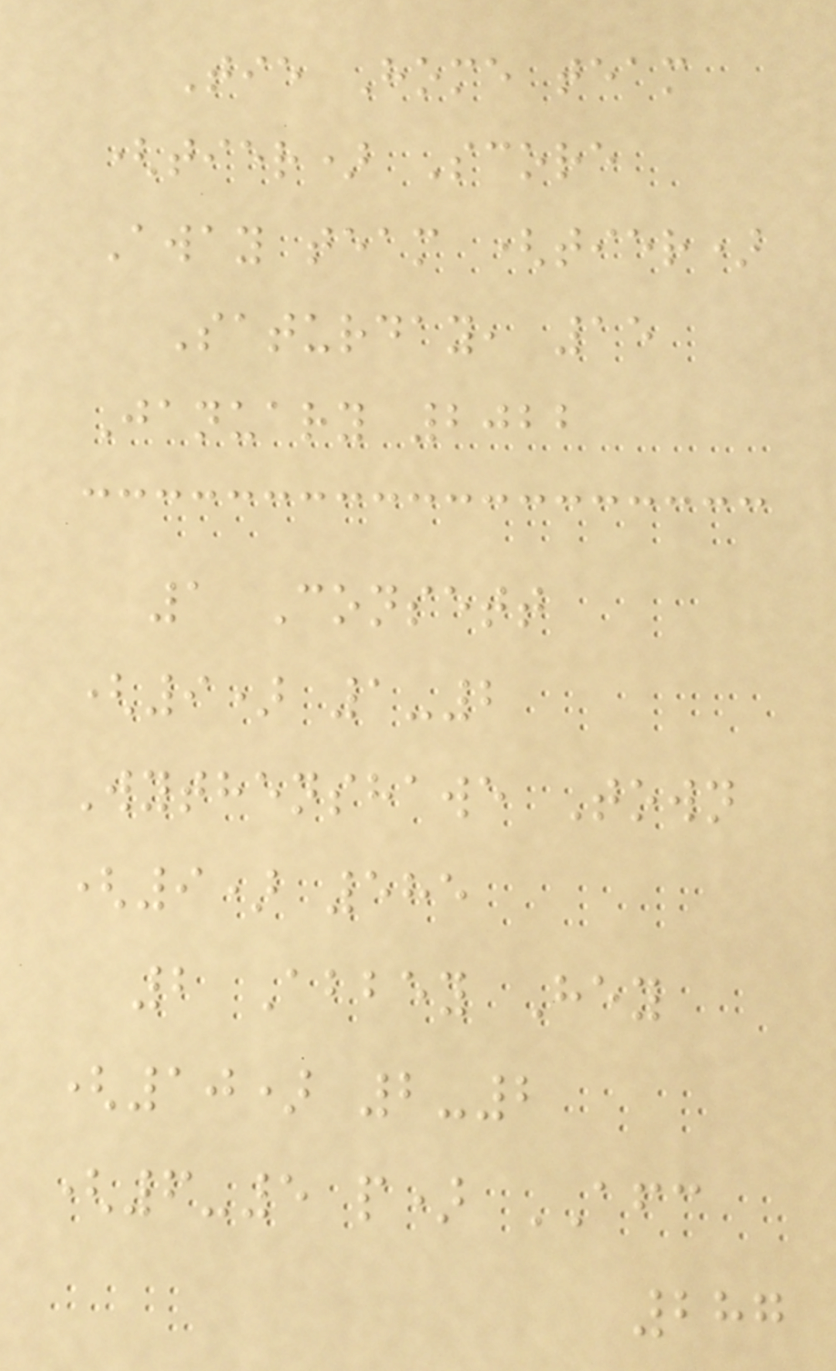Tie Home team
(tier) Score
Away team (tier)
Saturday, 15
January 2022
1 Consett
(9) 1-2
Wythenshawe Town
(9) 585
2 Abbey Hey
(10) 2-2
(6-5 p) AFC
287
